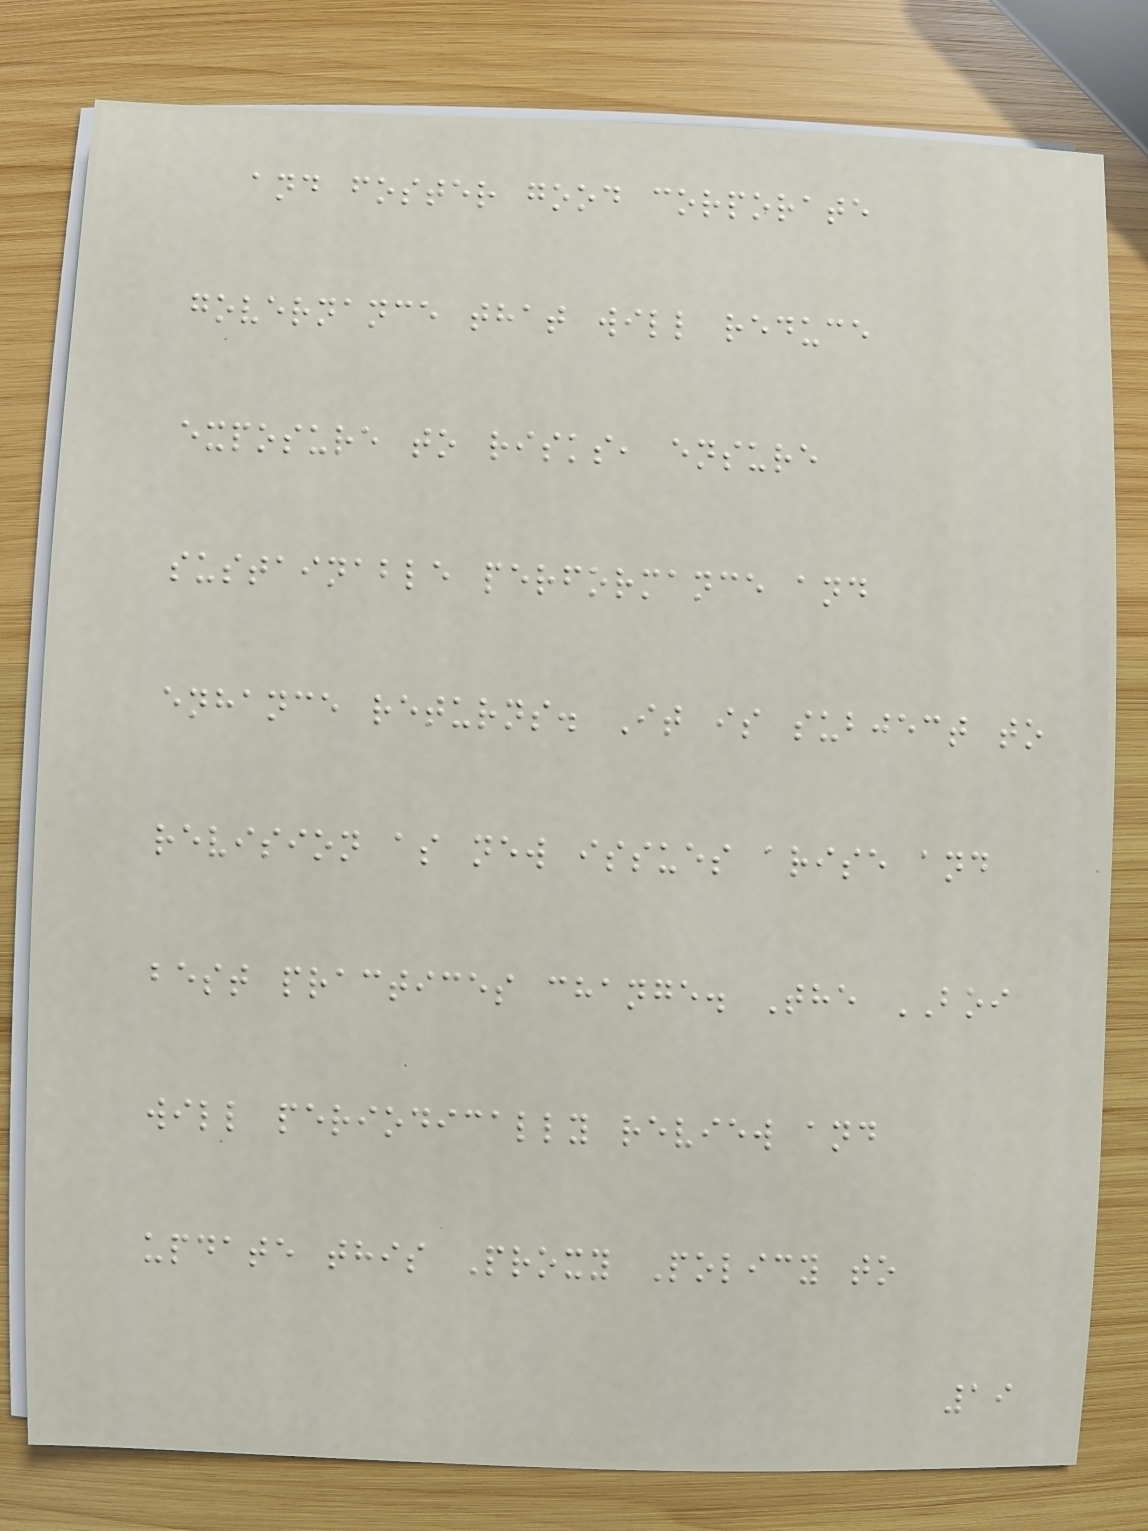and foster good corporate
governance that will reduce
exposure to risks, ensure
sustainable performance and
enhance returns. It is subject to
revision as new issues arise and
best practices change. The BOI
will periodically review and
update this Proxy Policy to
19
